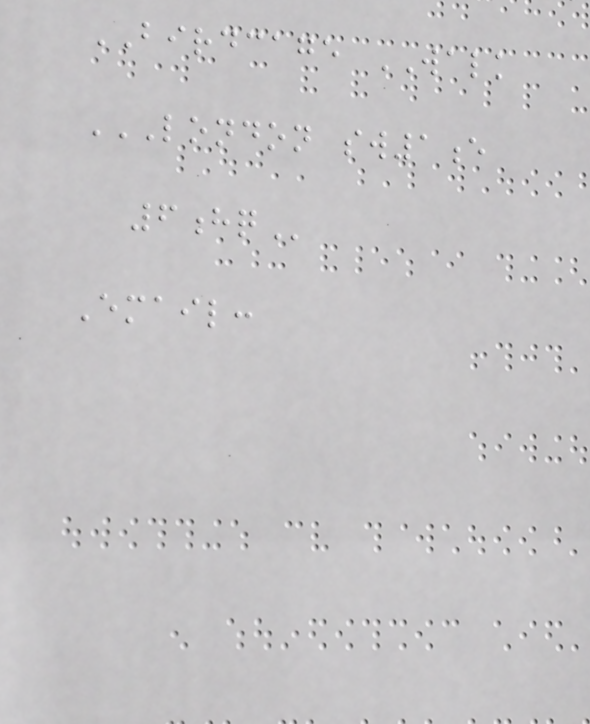BIRDCAGE WALK
LONDON SW1E
6HQ
Email:
